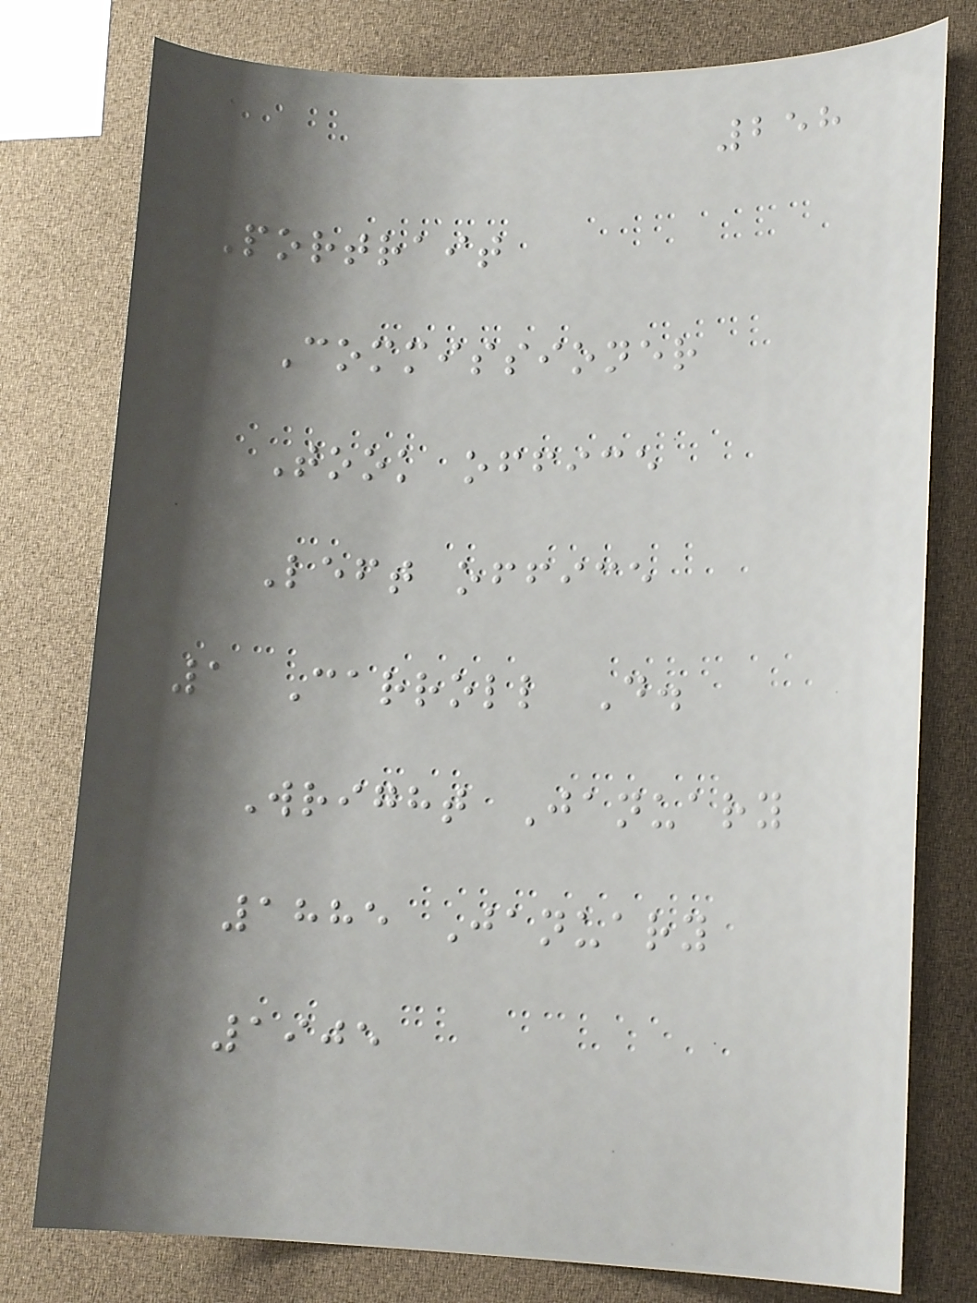258
Portrait
Commissioner
Took office
Left office
1 Carroll D.
Wright January
1885 January
1905
